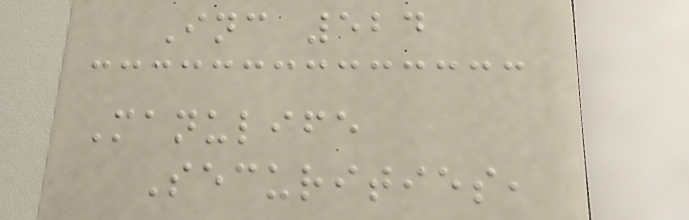Inc 524
Manulife
Securities,
